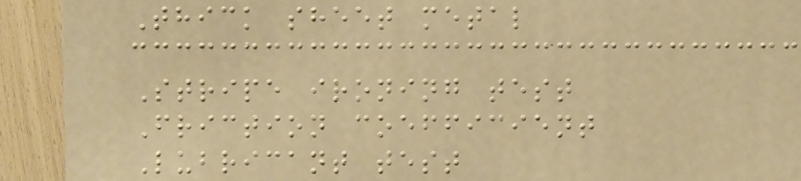Thick sheet metal
Stripe ironing test
Friction coefficient
Lubricant test
